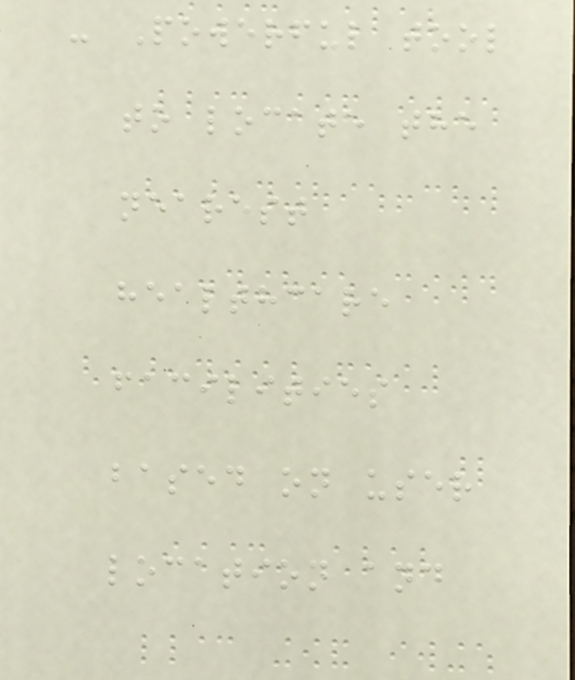- Powerful tool
to locate the
nearest
healthcare
facilities
based on user
location and
